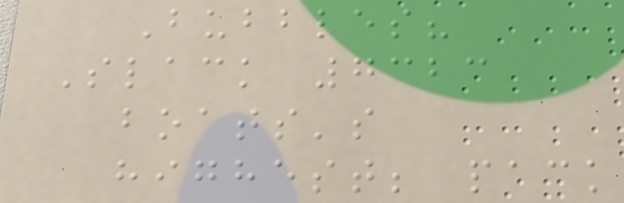Bubbles?
Slack 7323
boats's
highest; pack
